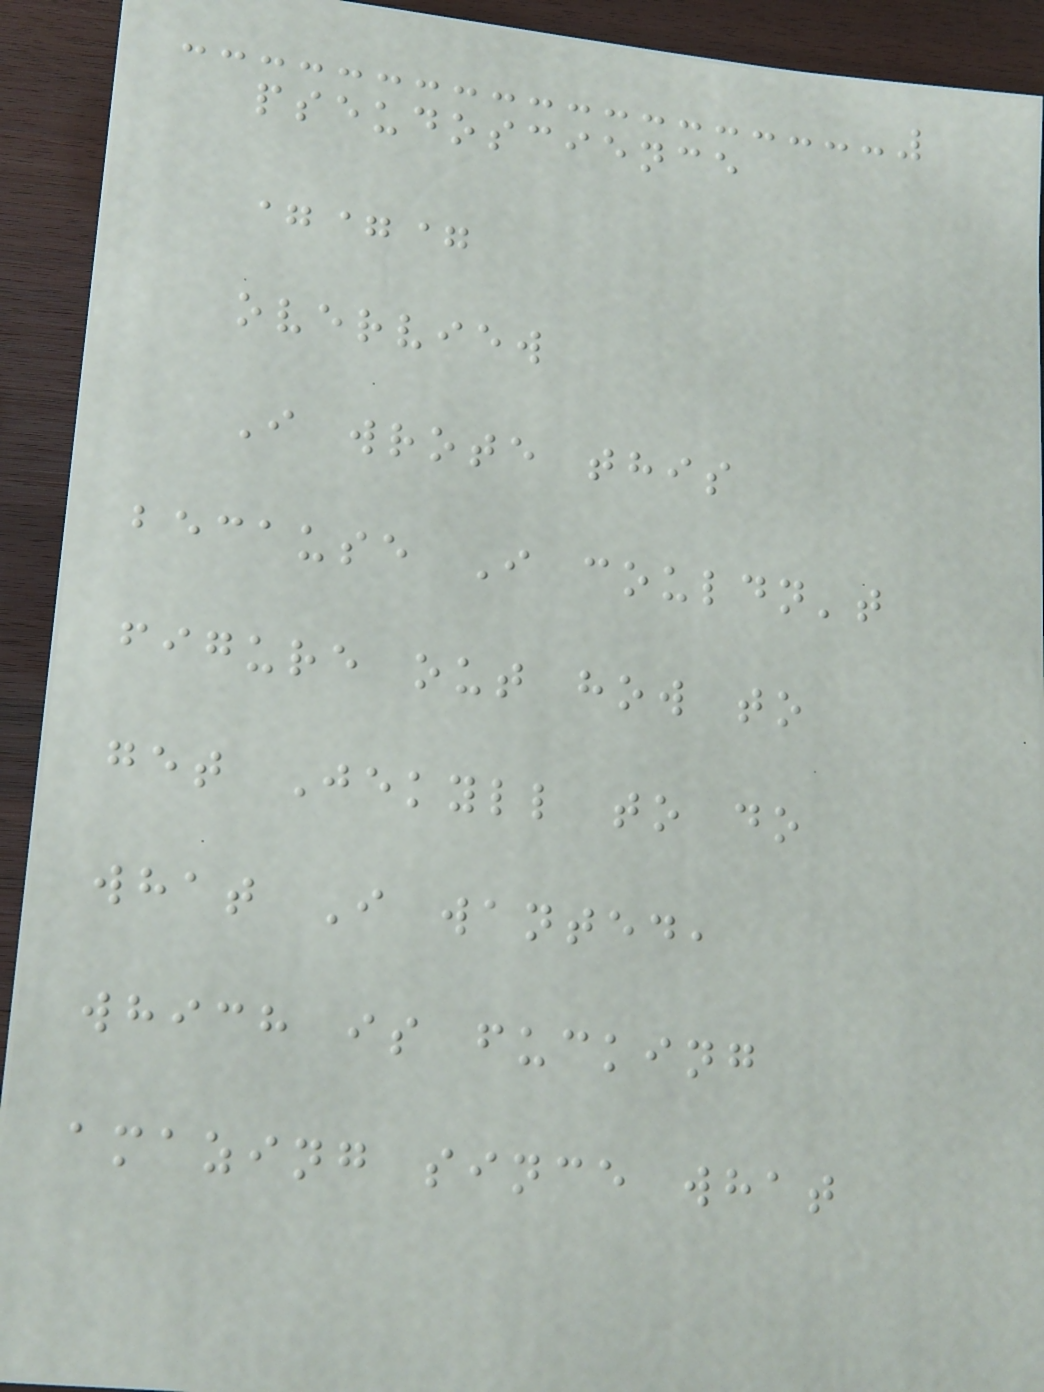pseudoscience
===
overview
I wrote this
because I couldn't
figure out how to
get Jekyll to do
what I wanted,
which is fucking
amazing since what
